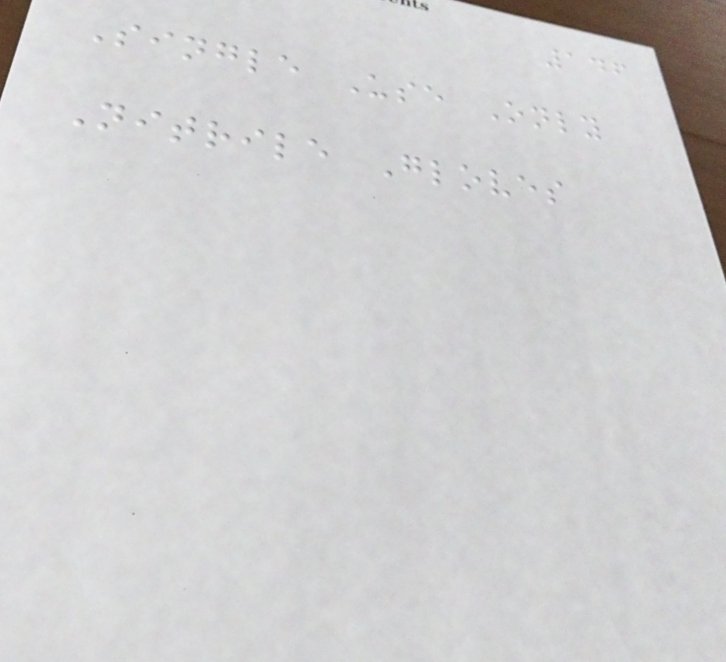146
Single Use Only
Nitrile Gloves
